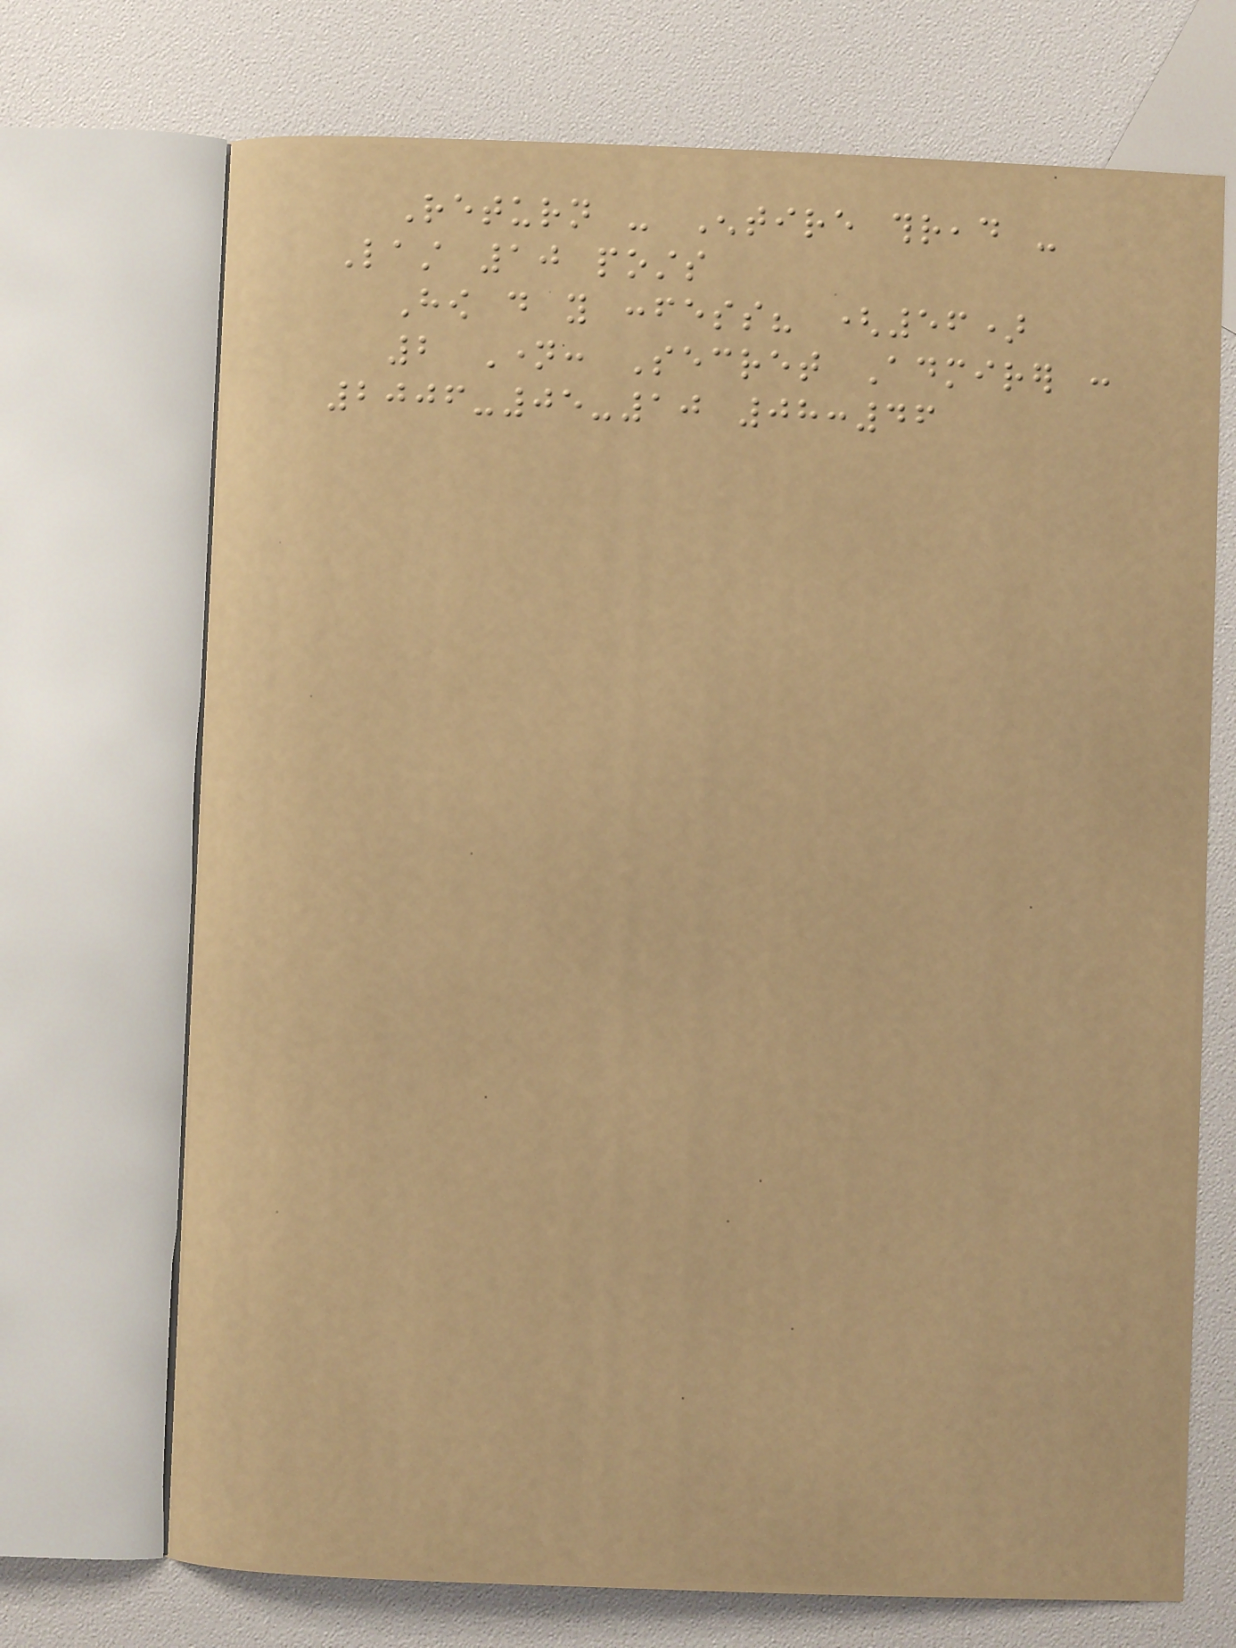Return - Entire thread -
Last 10 posts
How do you confess? (56)
2 Name: Secret Admirer :
2006-05-10 08:46
